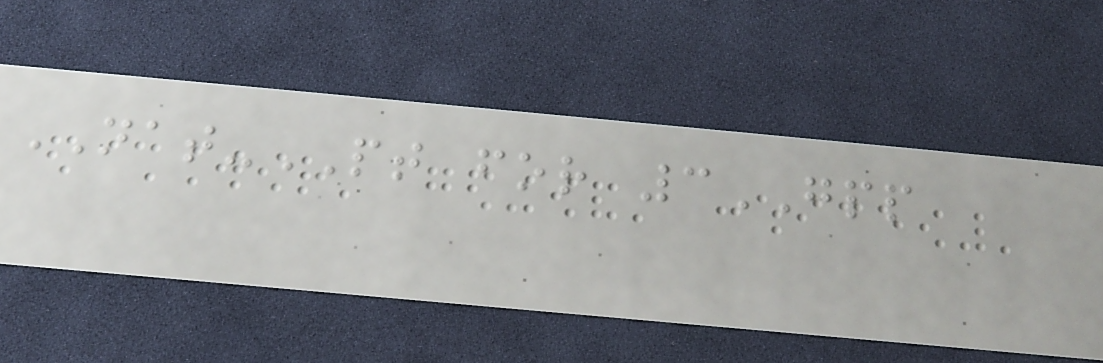NAT-PT for 3GPP
